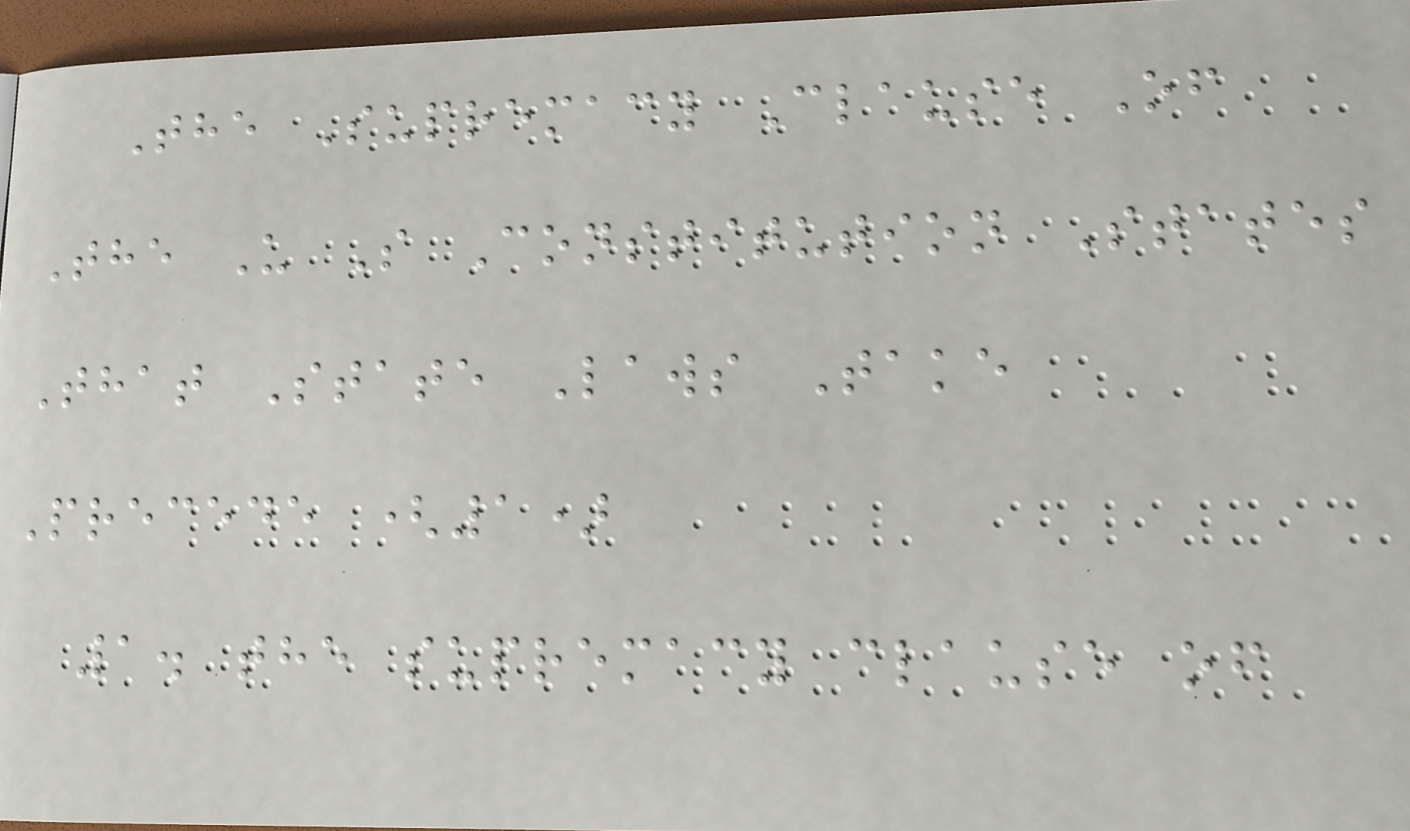The Supremacy Clause Of
The U S Constitution States
That State Laws Take
Precede (1)
1. the supremacy clause of
